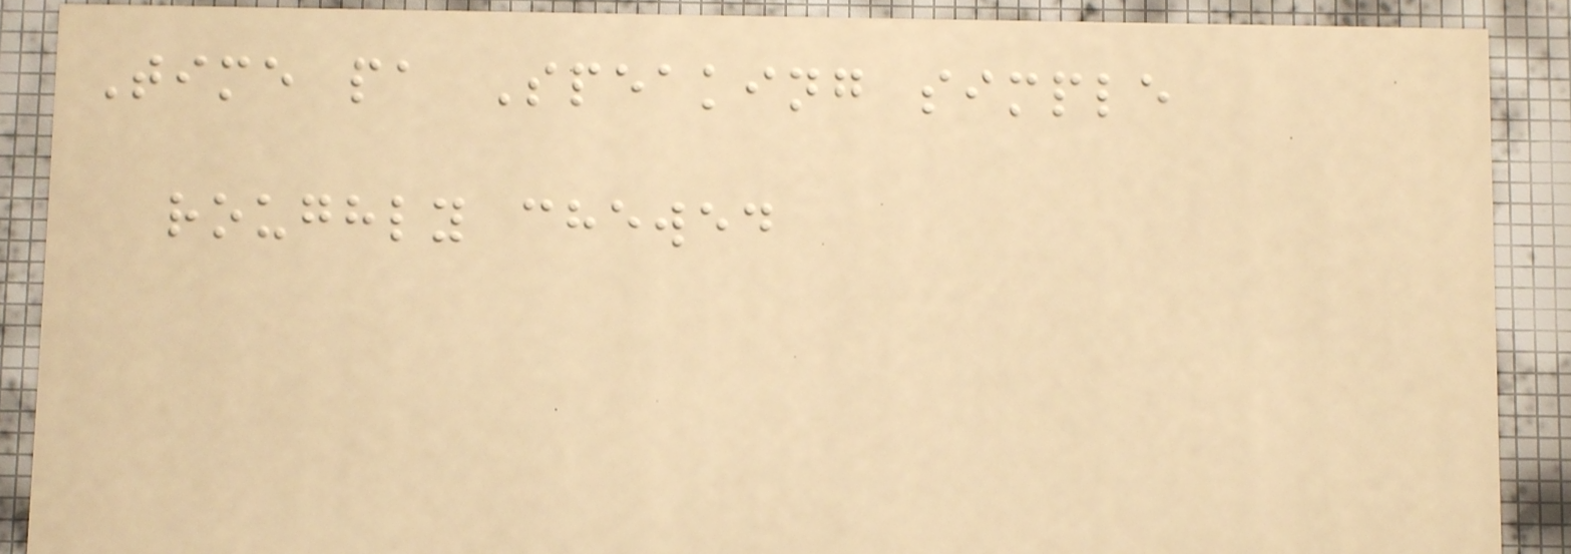Time pa Speaking simple
roughly chewed
